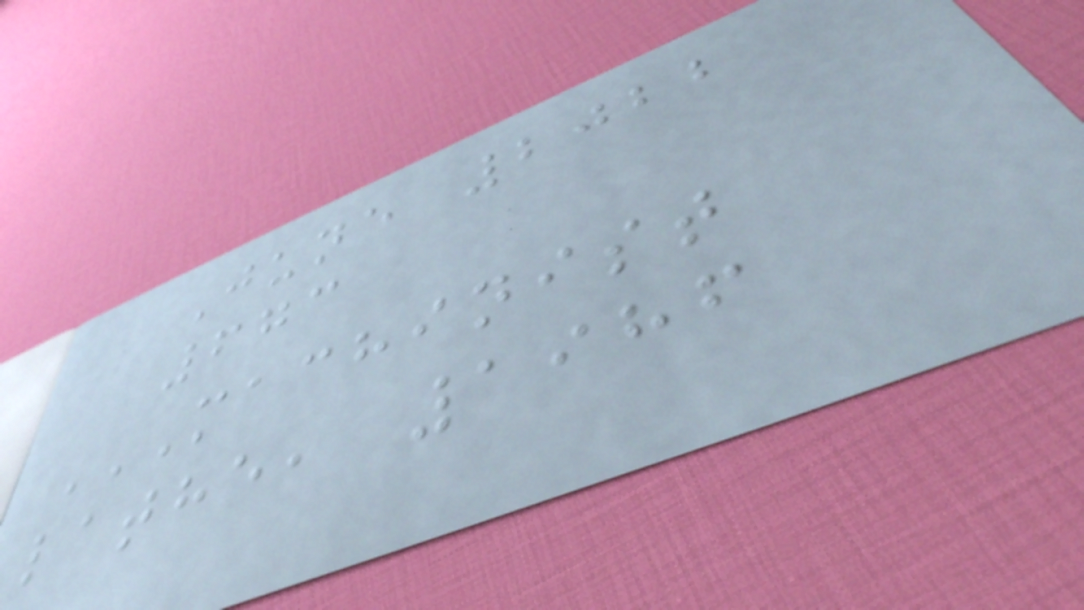June 2022
673
MACHINIST
LATHE, 1986
